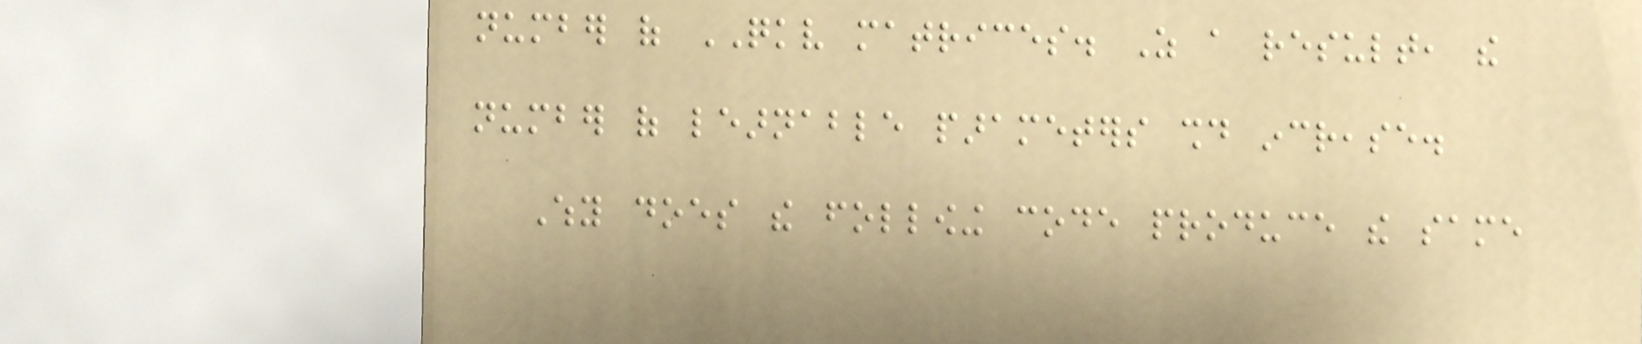number of QKV matrices. As a result, the
number of learnable parameters should increase.
Why does the following code produce the same
